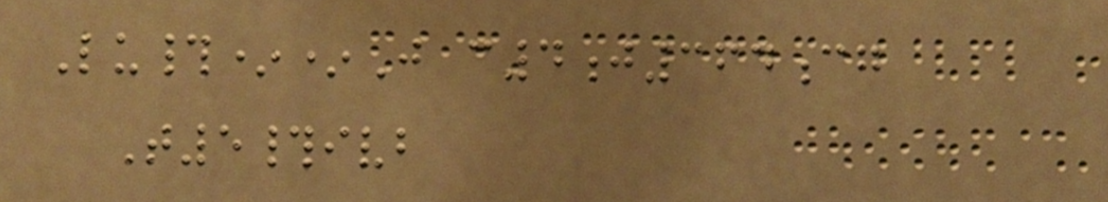Lu#**J c4j364cg
T5#ivb
